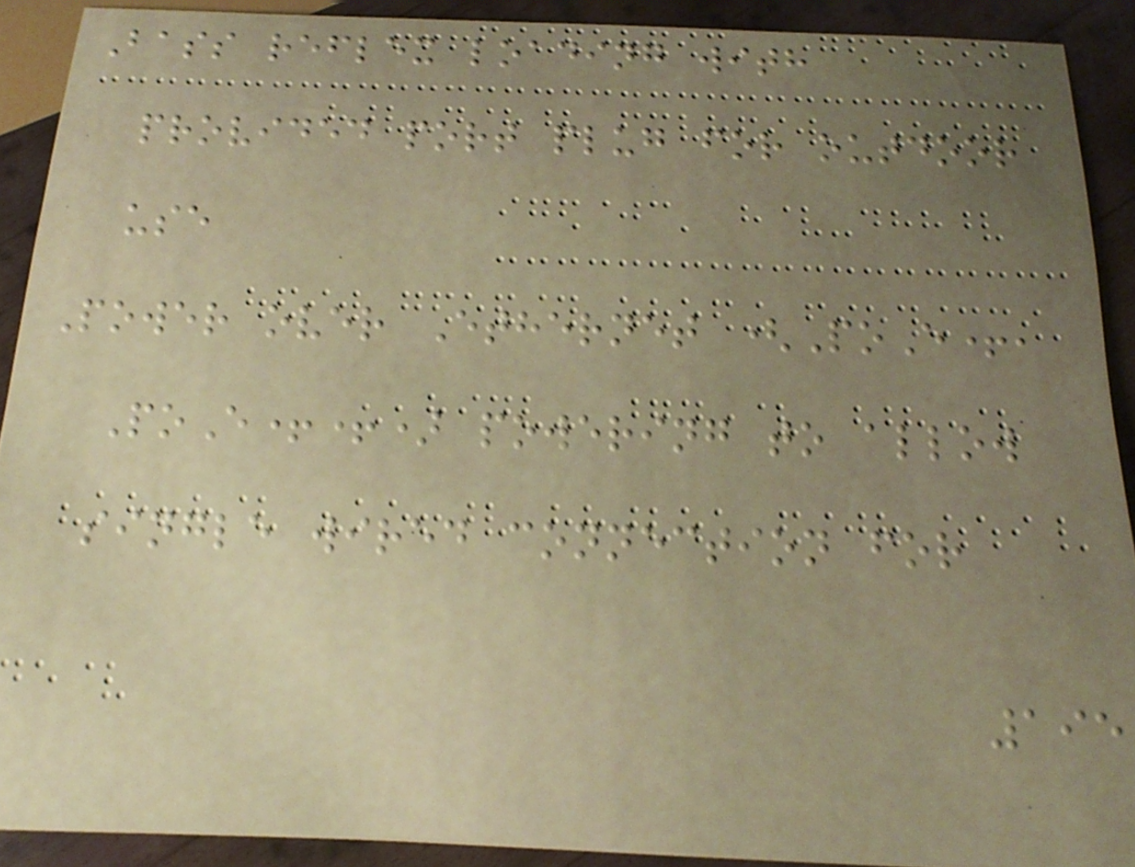Bass reflex loading with
provided port plug for outdoor
use
Power over Ethernet (PoE+,
PoE++) powering to allow
single wired connection for
195
